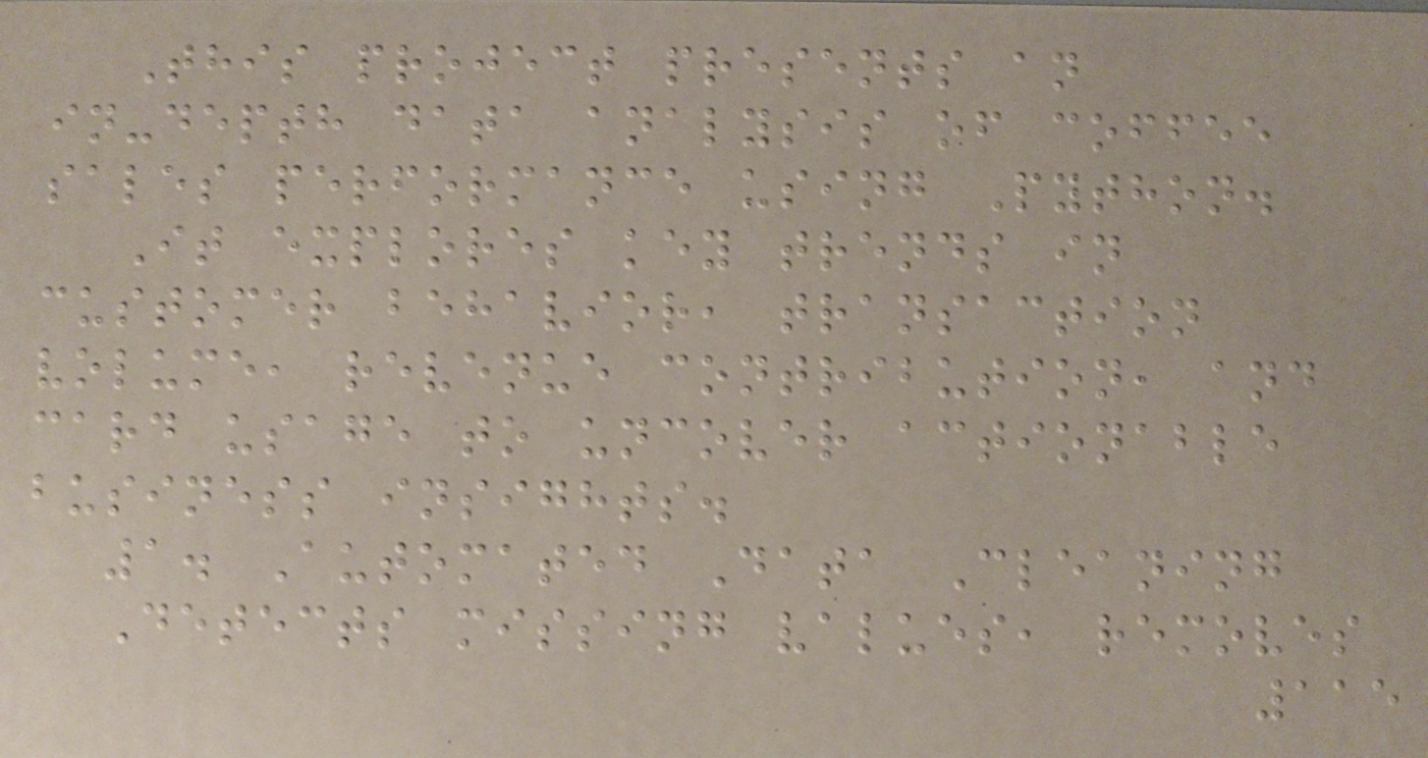This project presents an
in-depth data analysis of coffee
sales performance using Python.
It explores key trends in
customer behavior, transaction
volume, revenue contribution, and
card usage to uncover actionable
business insights.
1. Automated Data Cleaning
Detects missing values, removes
115
